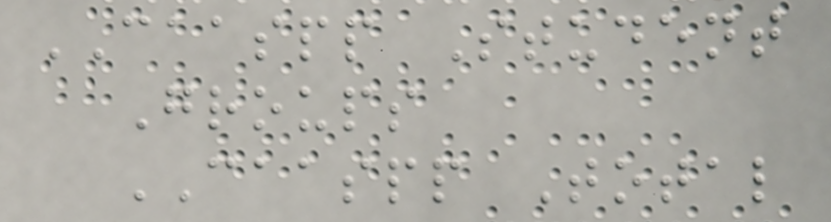CAASPP Student
Groups
CAASPP Total
